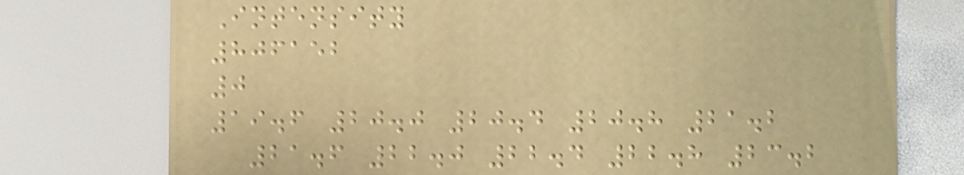Intensity
806152
0
19.6 20.0 20.4 20.8 21.2
21.6 22.0 22.4 22.8 23.2
